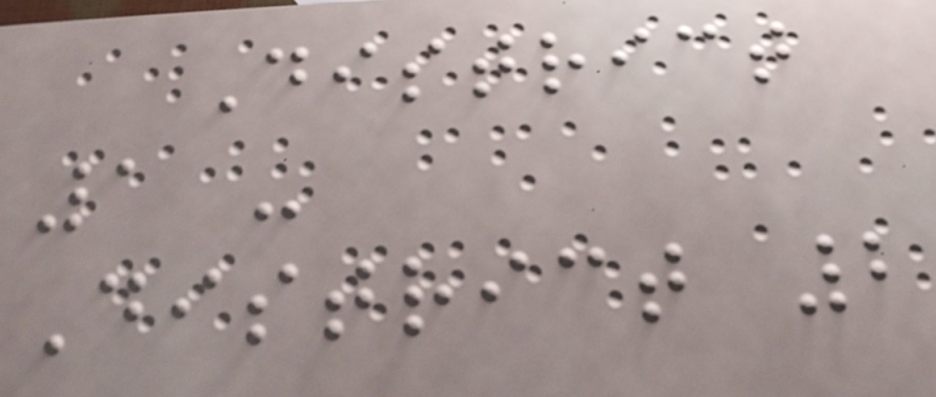District
1 -
District 2
